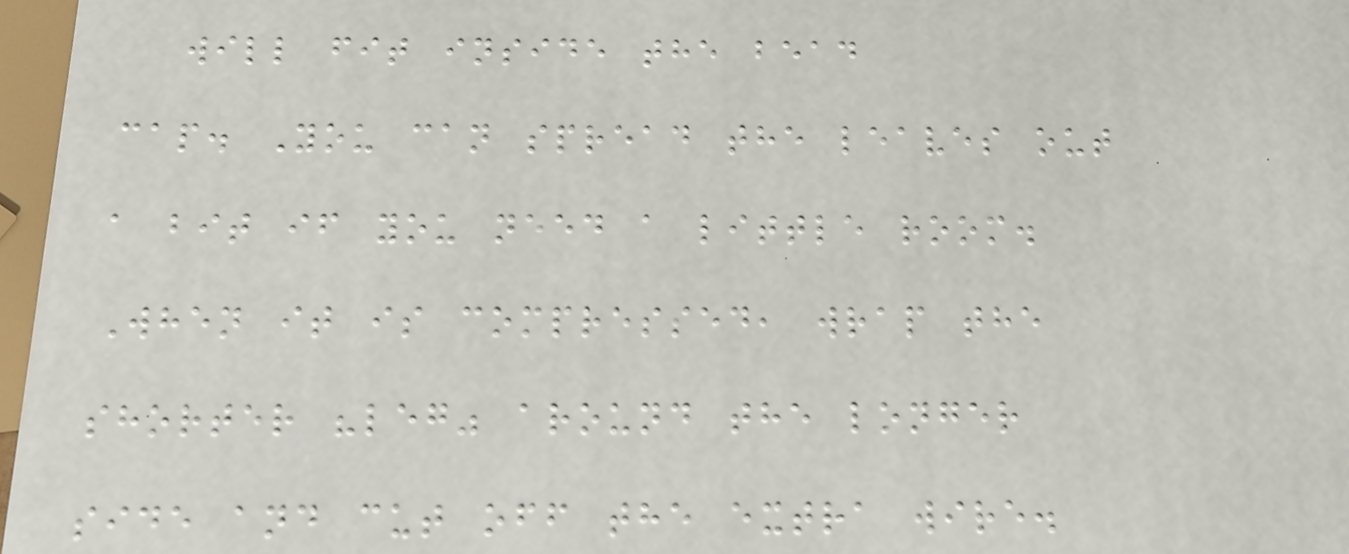will fit inside the bead
cap. You can spread the leaves out
a bit if you need a little room.
When it is compressed, wrap the
shorter "leg" around the longer
side and cut off the extra wire.
